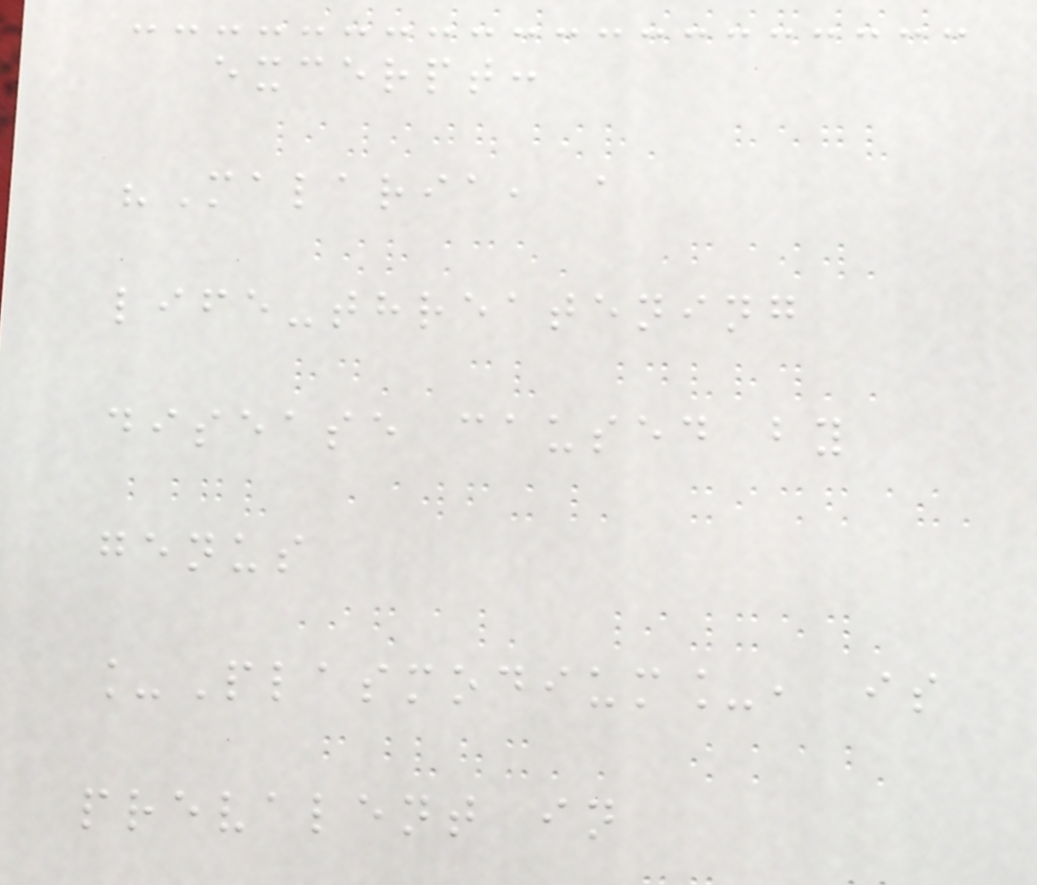excerpt:
"Malaria, a
life-threatening
disease caused by
genus
_Plasmodium_, is
prevalent in
